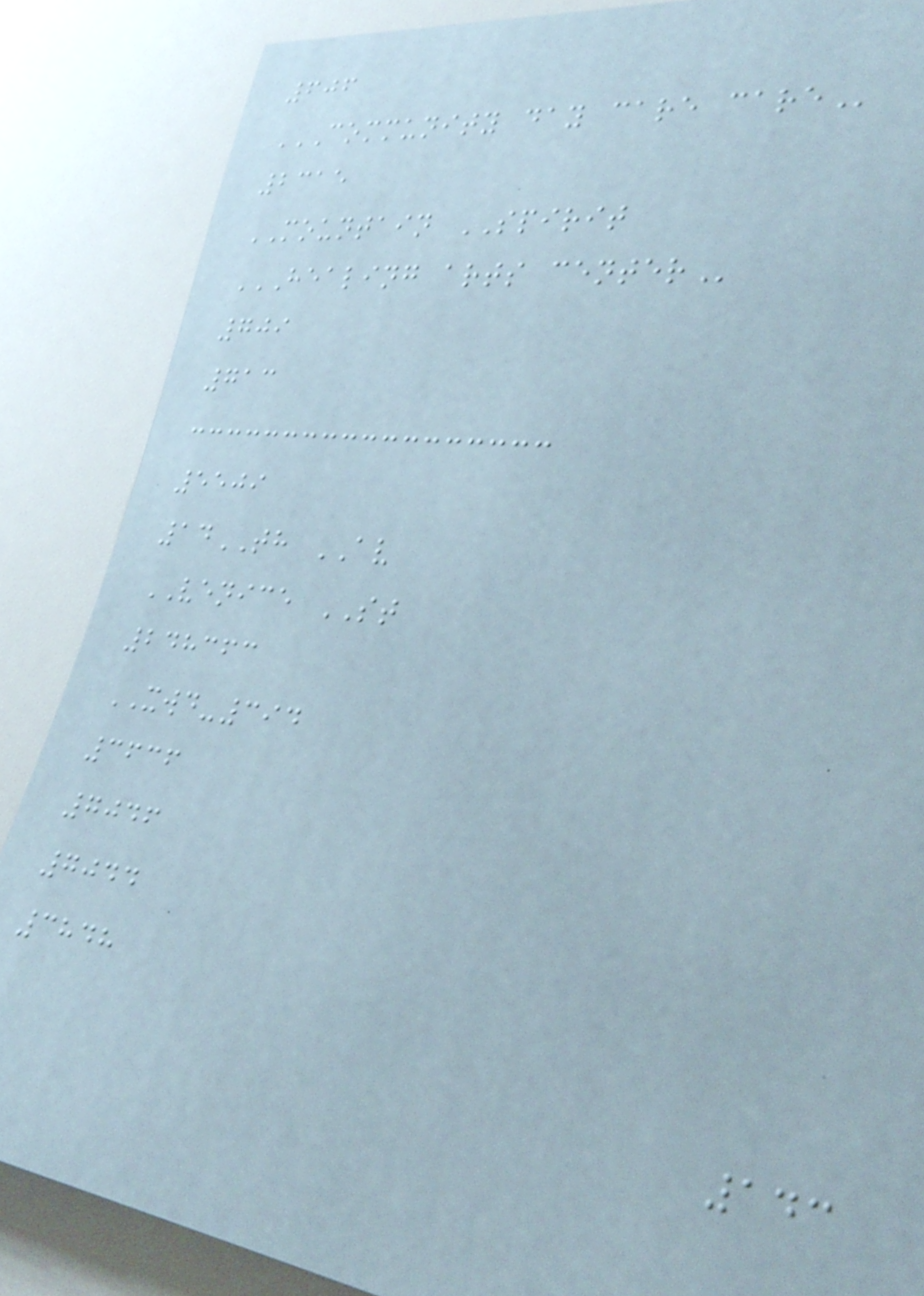606
COMMUNITY DAY CARE CARE
2315
MOUNTAIN SPIRIT
HEALING ARTS CENTER
709
713
5509
14TH AV
VENICE ST
248363
XWD-394
3636
7046
7044
3848
143
